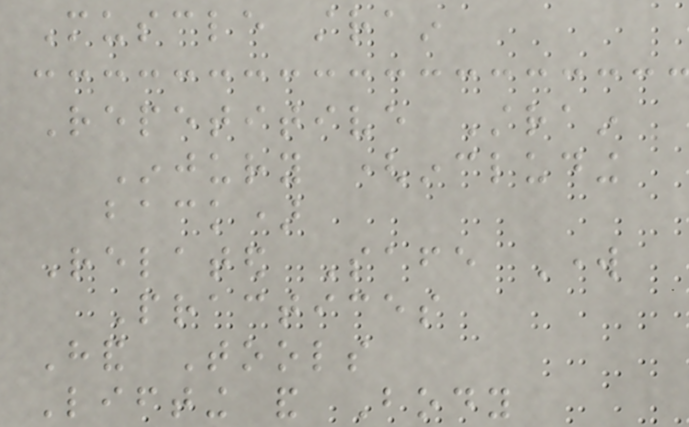Muscle strain
Repetitive Strain
Injury (including
back)
Related Safe Work
Practices
Hand Tools
Lifting and Body
